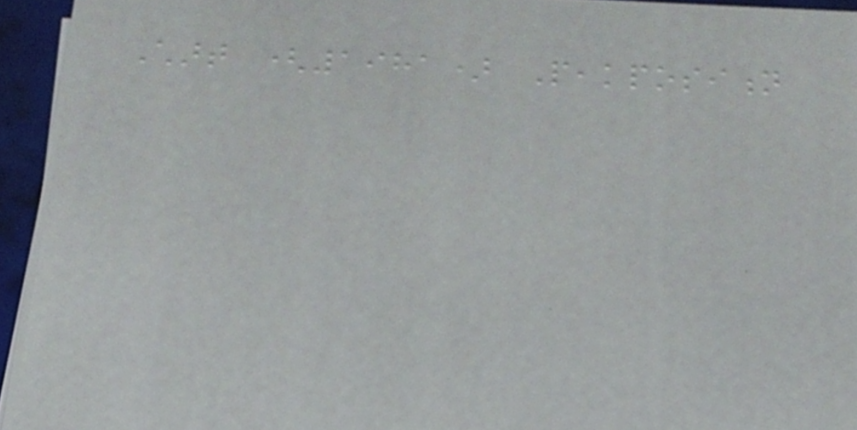Chart (1981) Peakposition
